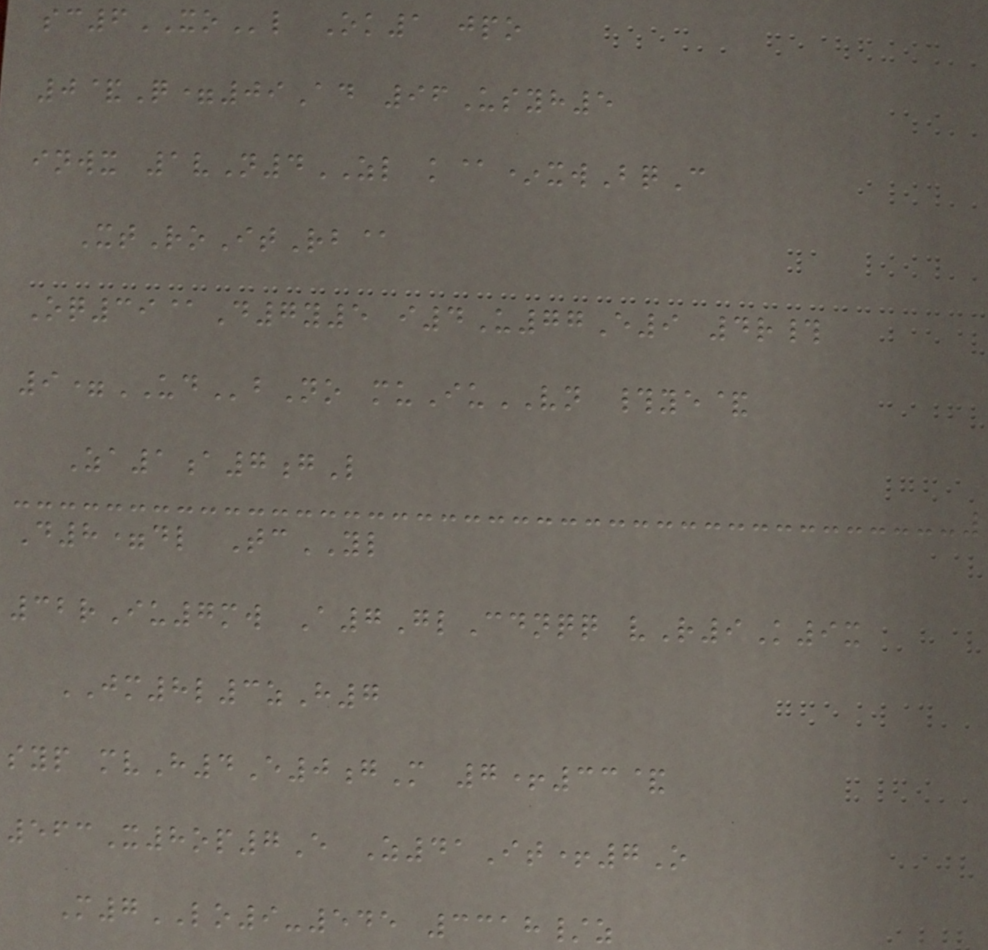sc6XOl Ok1 jpo
0&Q=09Ad 96Usyh5
inwx 1vN4ZL k@*xwBqC
XtRoItRb@
Oq39@D7y5 i4U77E9 4r#
9=UDbNo muIuVN #ye&
Za1a7gL
D8=dl TcYL
32rIu7mw A7GlCdnqq vR9K9x
JM8l3zH7
syp mvH4E0gM 7+33&
563X8op7E Z41It+7O
M7LO9-545 3318/z
